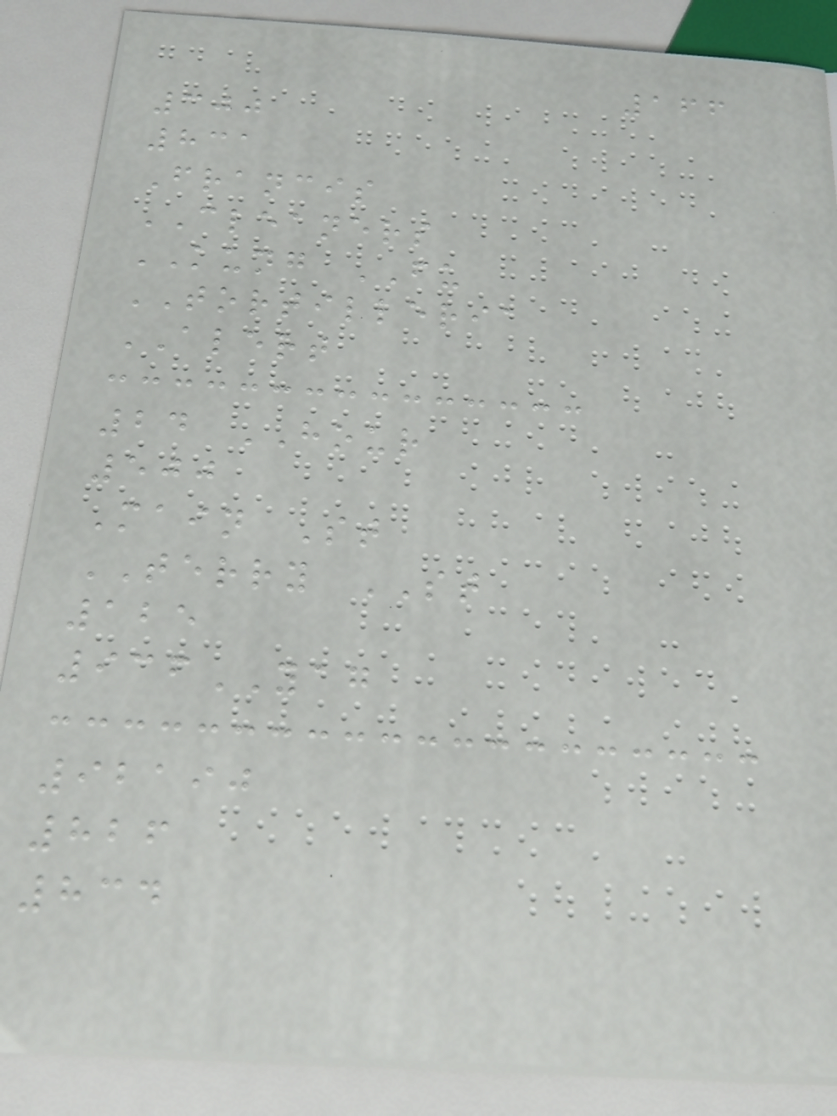166
300
831
Francis
CLEANERS
KUNG FU
TORTILLERIA
ALERT
24 HOUR
500
Main St
TERRY ST
125
936YAG
92190
826
834
